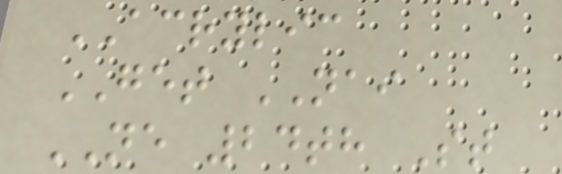ACRYLIC
GET NAI
NE 24th St
